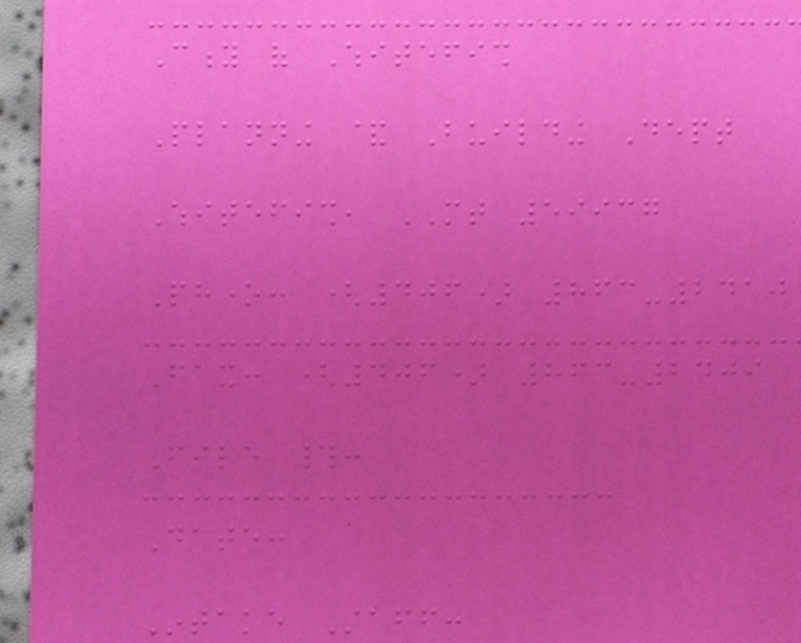City of Whitefish
Planning & Building Dept
Whitefish, MT 59937
Phone: (406) 863-2410
Fax: (406) 863-2409
File #:
Date:
Intake Staff:
